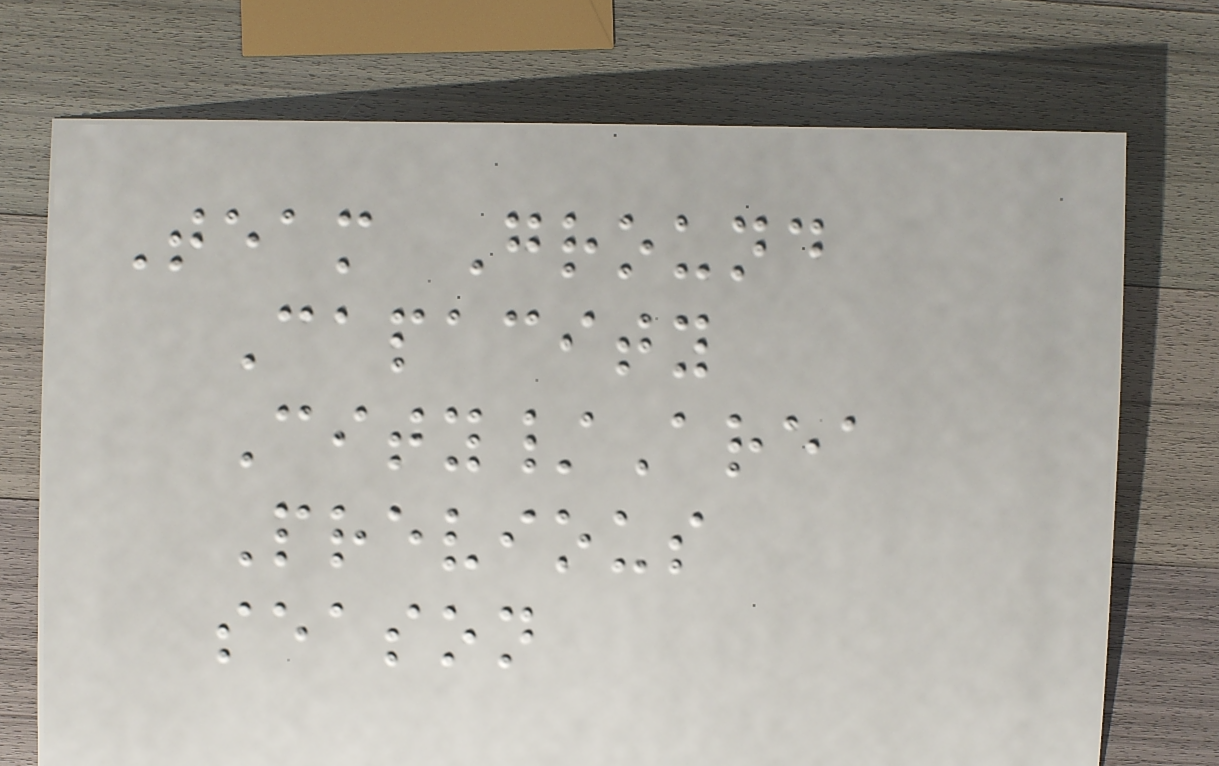Team Ground
Capacity
City/Area
Previous
season
